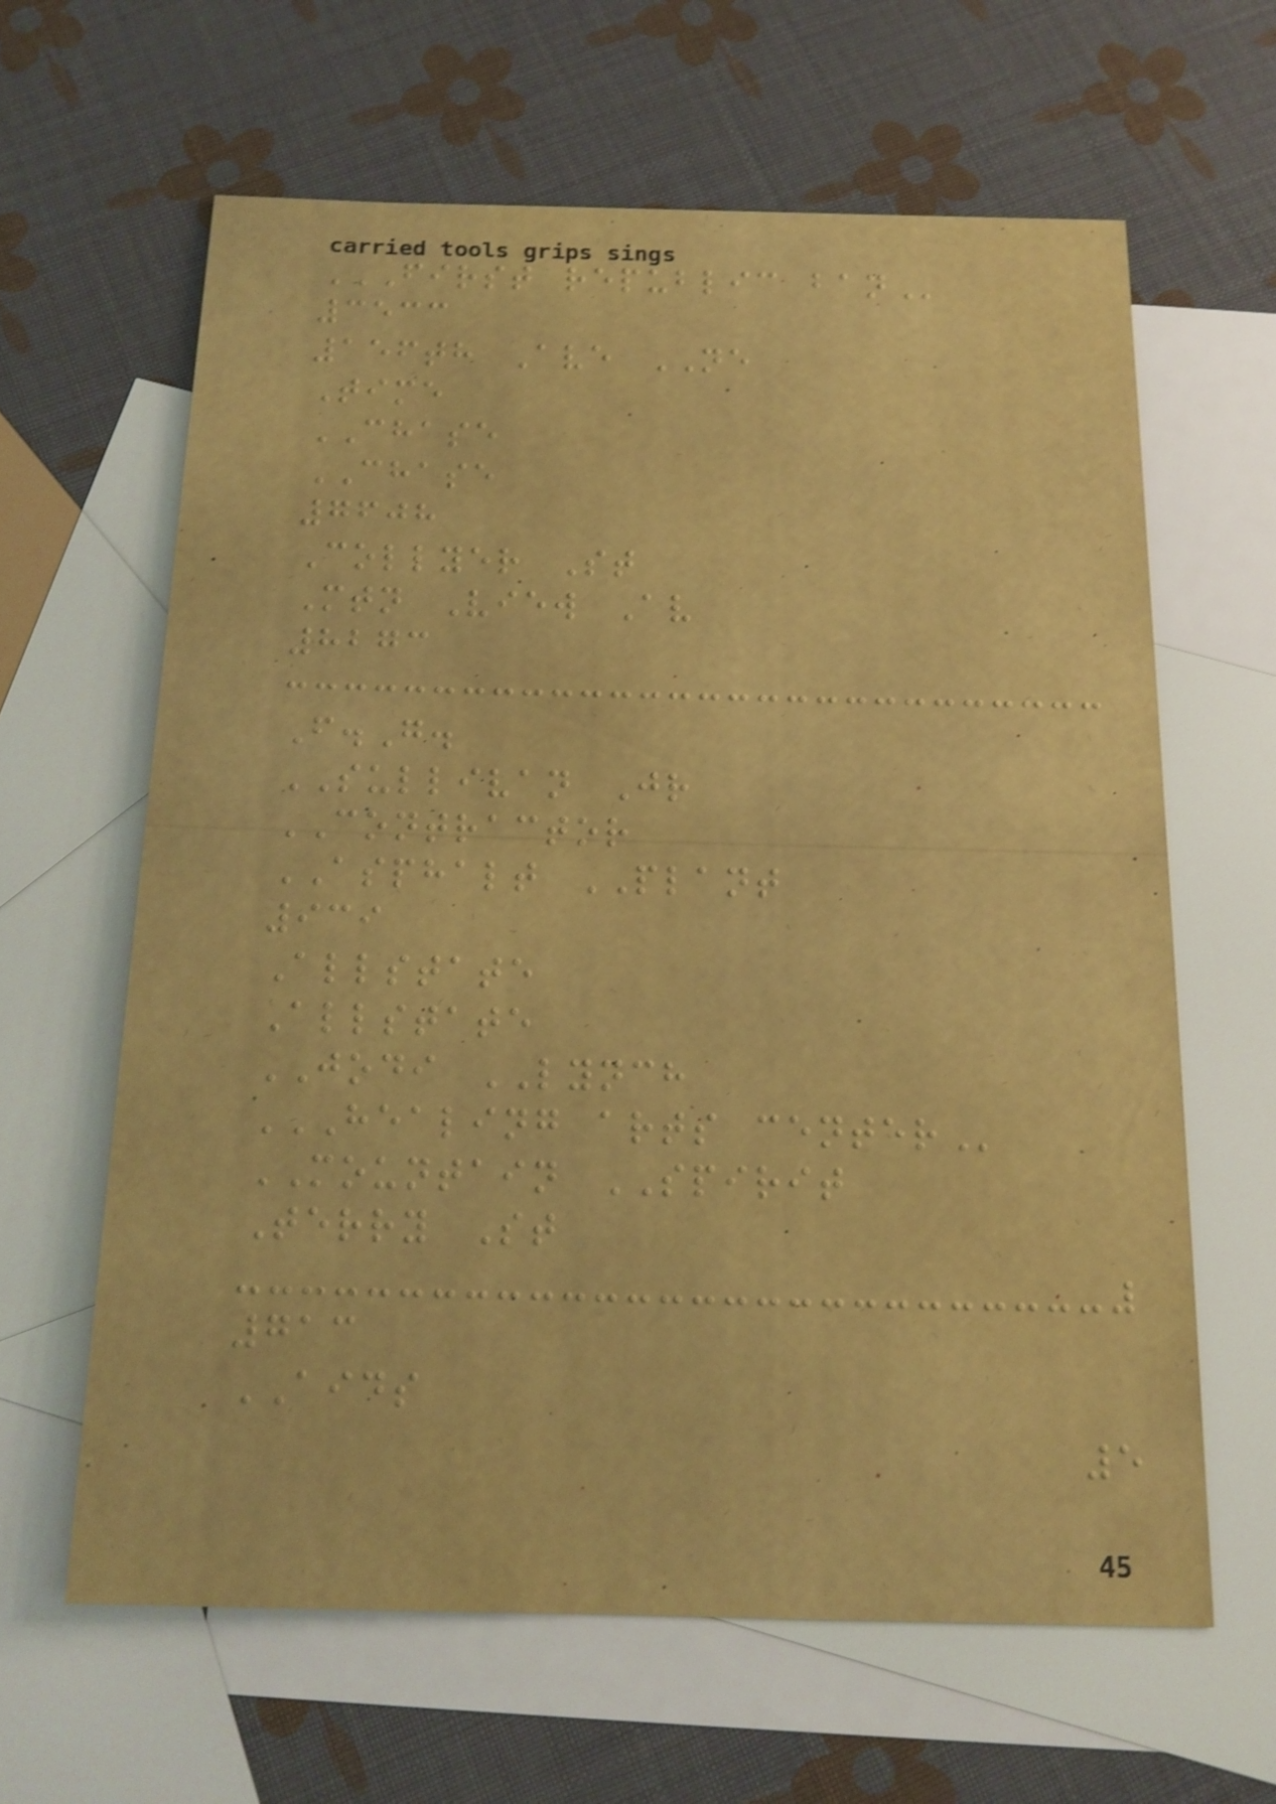FIRST REPUBLIC BAN
3533
156th Ave NE
Time
CHASE
CHASE
7608
Collyer St
Mtn View Av
8273
F.G.
SULLIVAN Jr
CONTRACTOR
ASPHALT PLANT
939
Allstate
Allstate
JODI LYNCH
HEALING ARTS CENTER
MOUNTAIN SPIRIT
Terry St
713
AIDS
5
